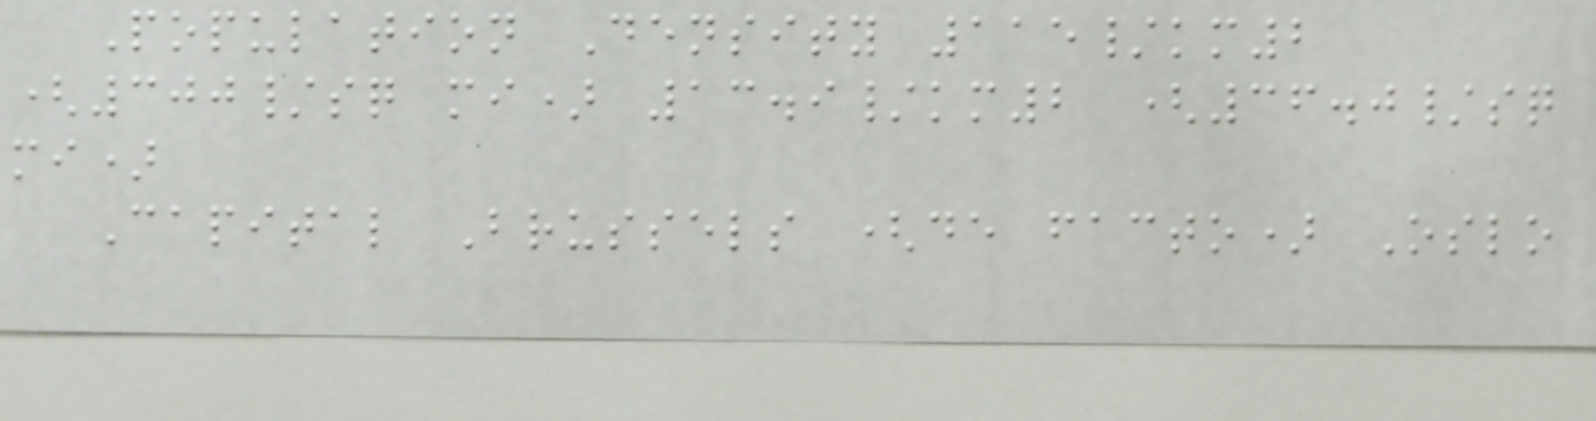Population Density 115/km2
(300/sq mi) 13.9/km2 (36.0/sq
mi)
Capital Brussels (de facto) Oslo
